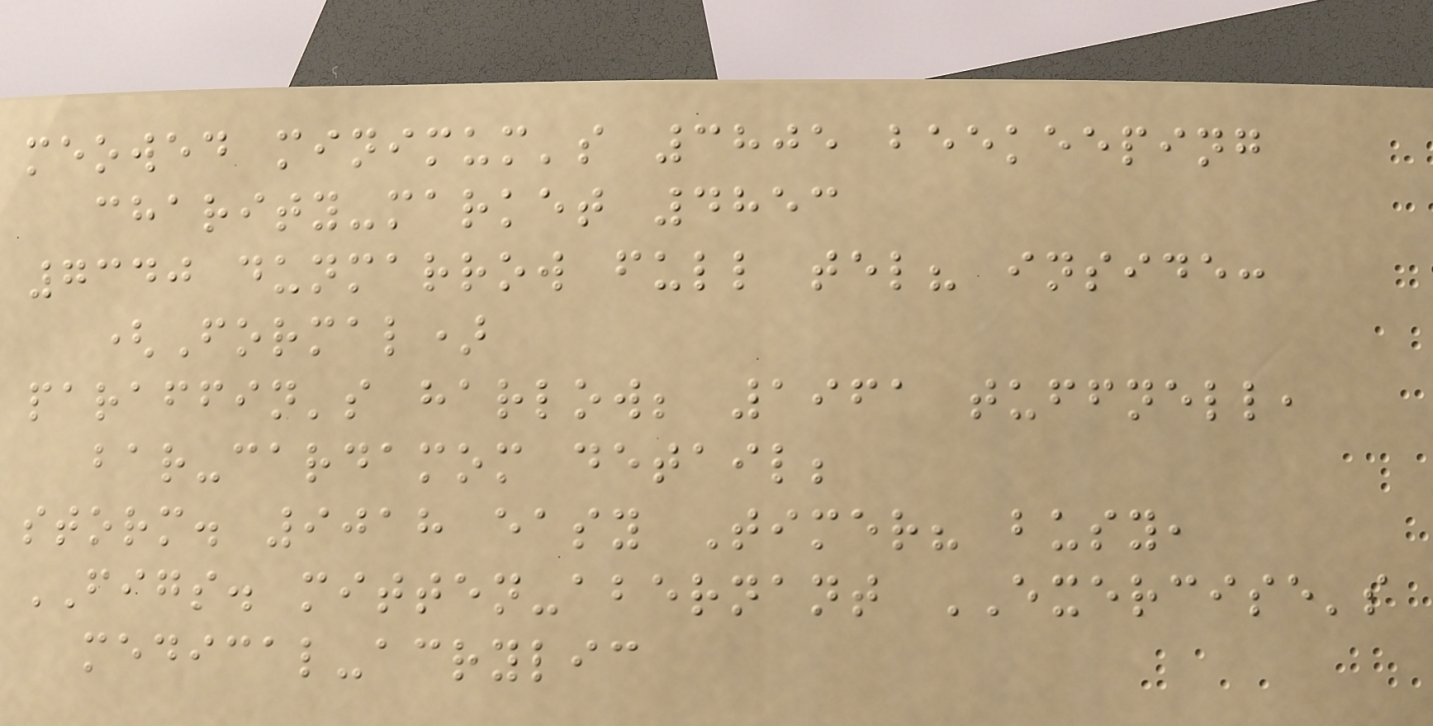meowed minimum's 3805 beekeeping
charity-market 4853
7340 dunmarrow full tel? inside:
(Formal)
paraffin's harlow; 1961 tuffnell,
bar-cardamom detail;
storm. 9018 easy Timer? busy,
FIGS. mitten-abernant EXERCISE's
medical-acrylic
